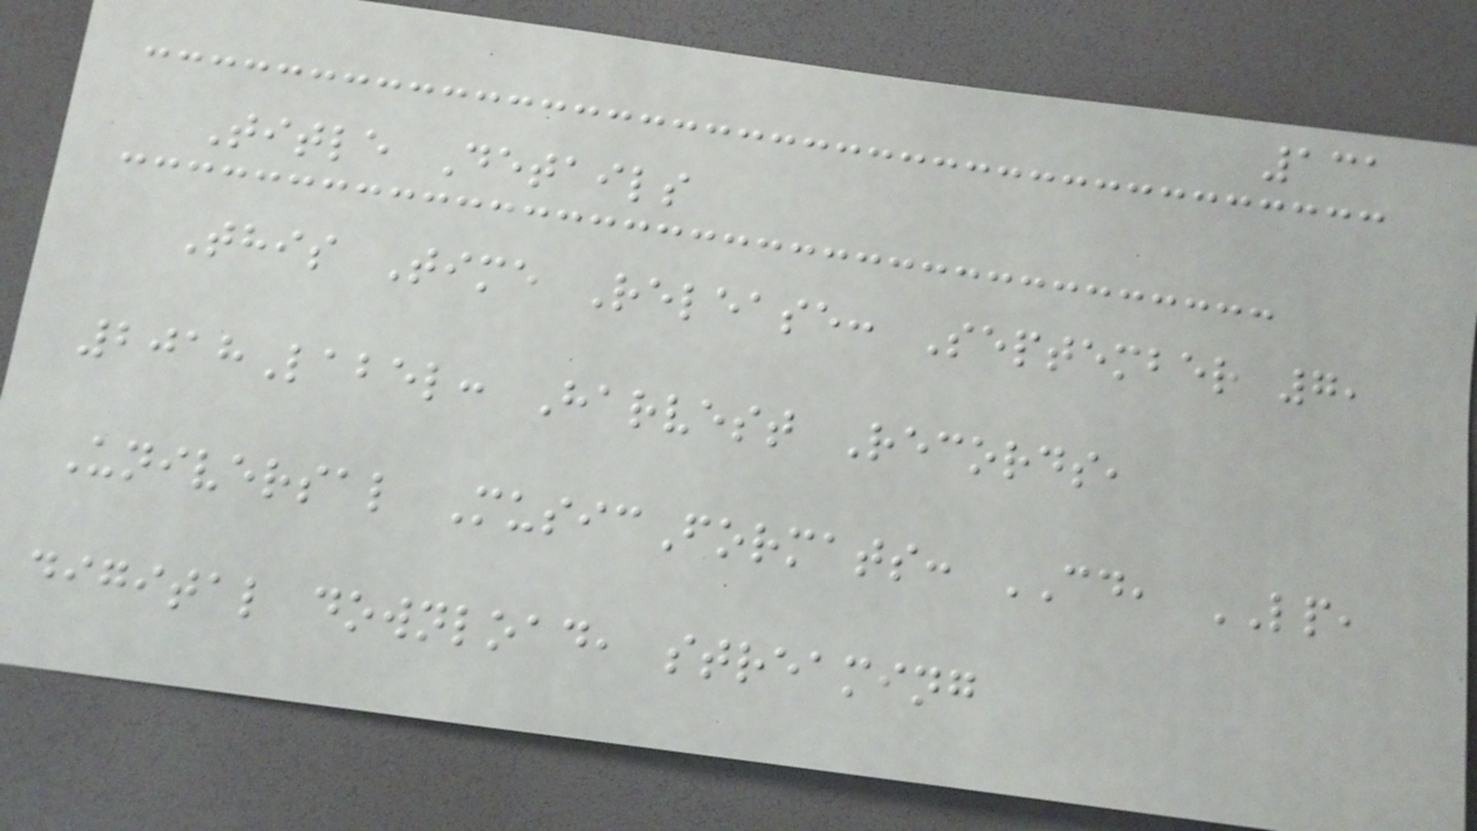131
Title Details
This Time Release: September 7,
2018Label: Harvest Records,
Universal MusicFormats: CD, LP,
digital download, streaming
